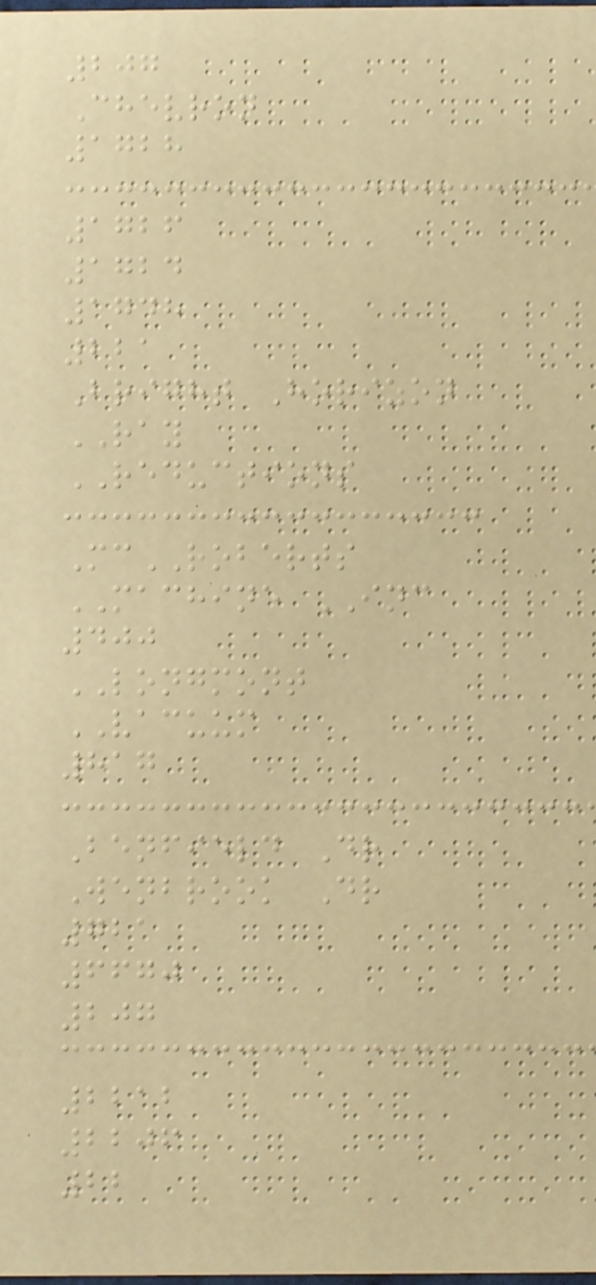207
Chevron
1728
1726
1724
1748
221
Bright Horizon
RAY
REDUCTIONS
McROBERTS
MACHINE INC
400
LONGMONT
VACUUM
817
Benfield Dr
Wenbrook Dr
721
6670
207
2212
2206
22
